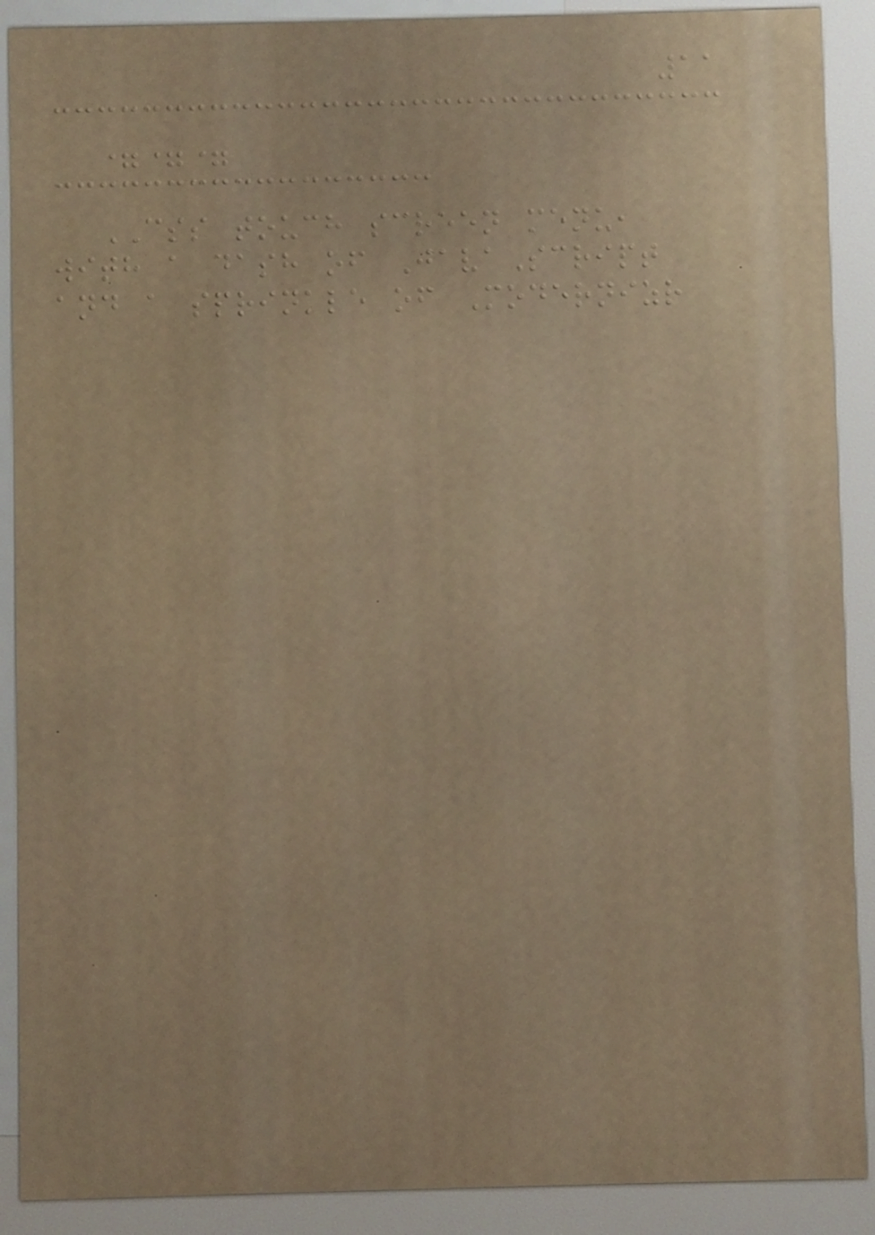11
===
CSS touch screen menu,
with a dash of JavaScript
and a sprinkle of Modernizr
